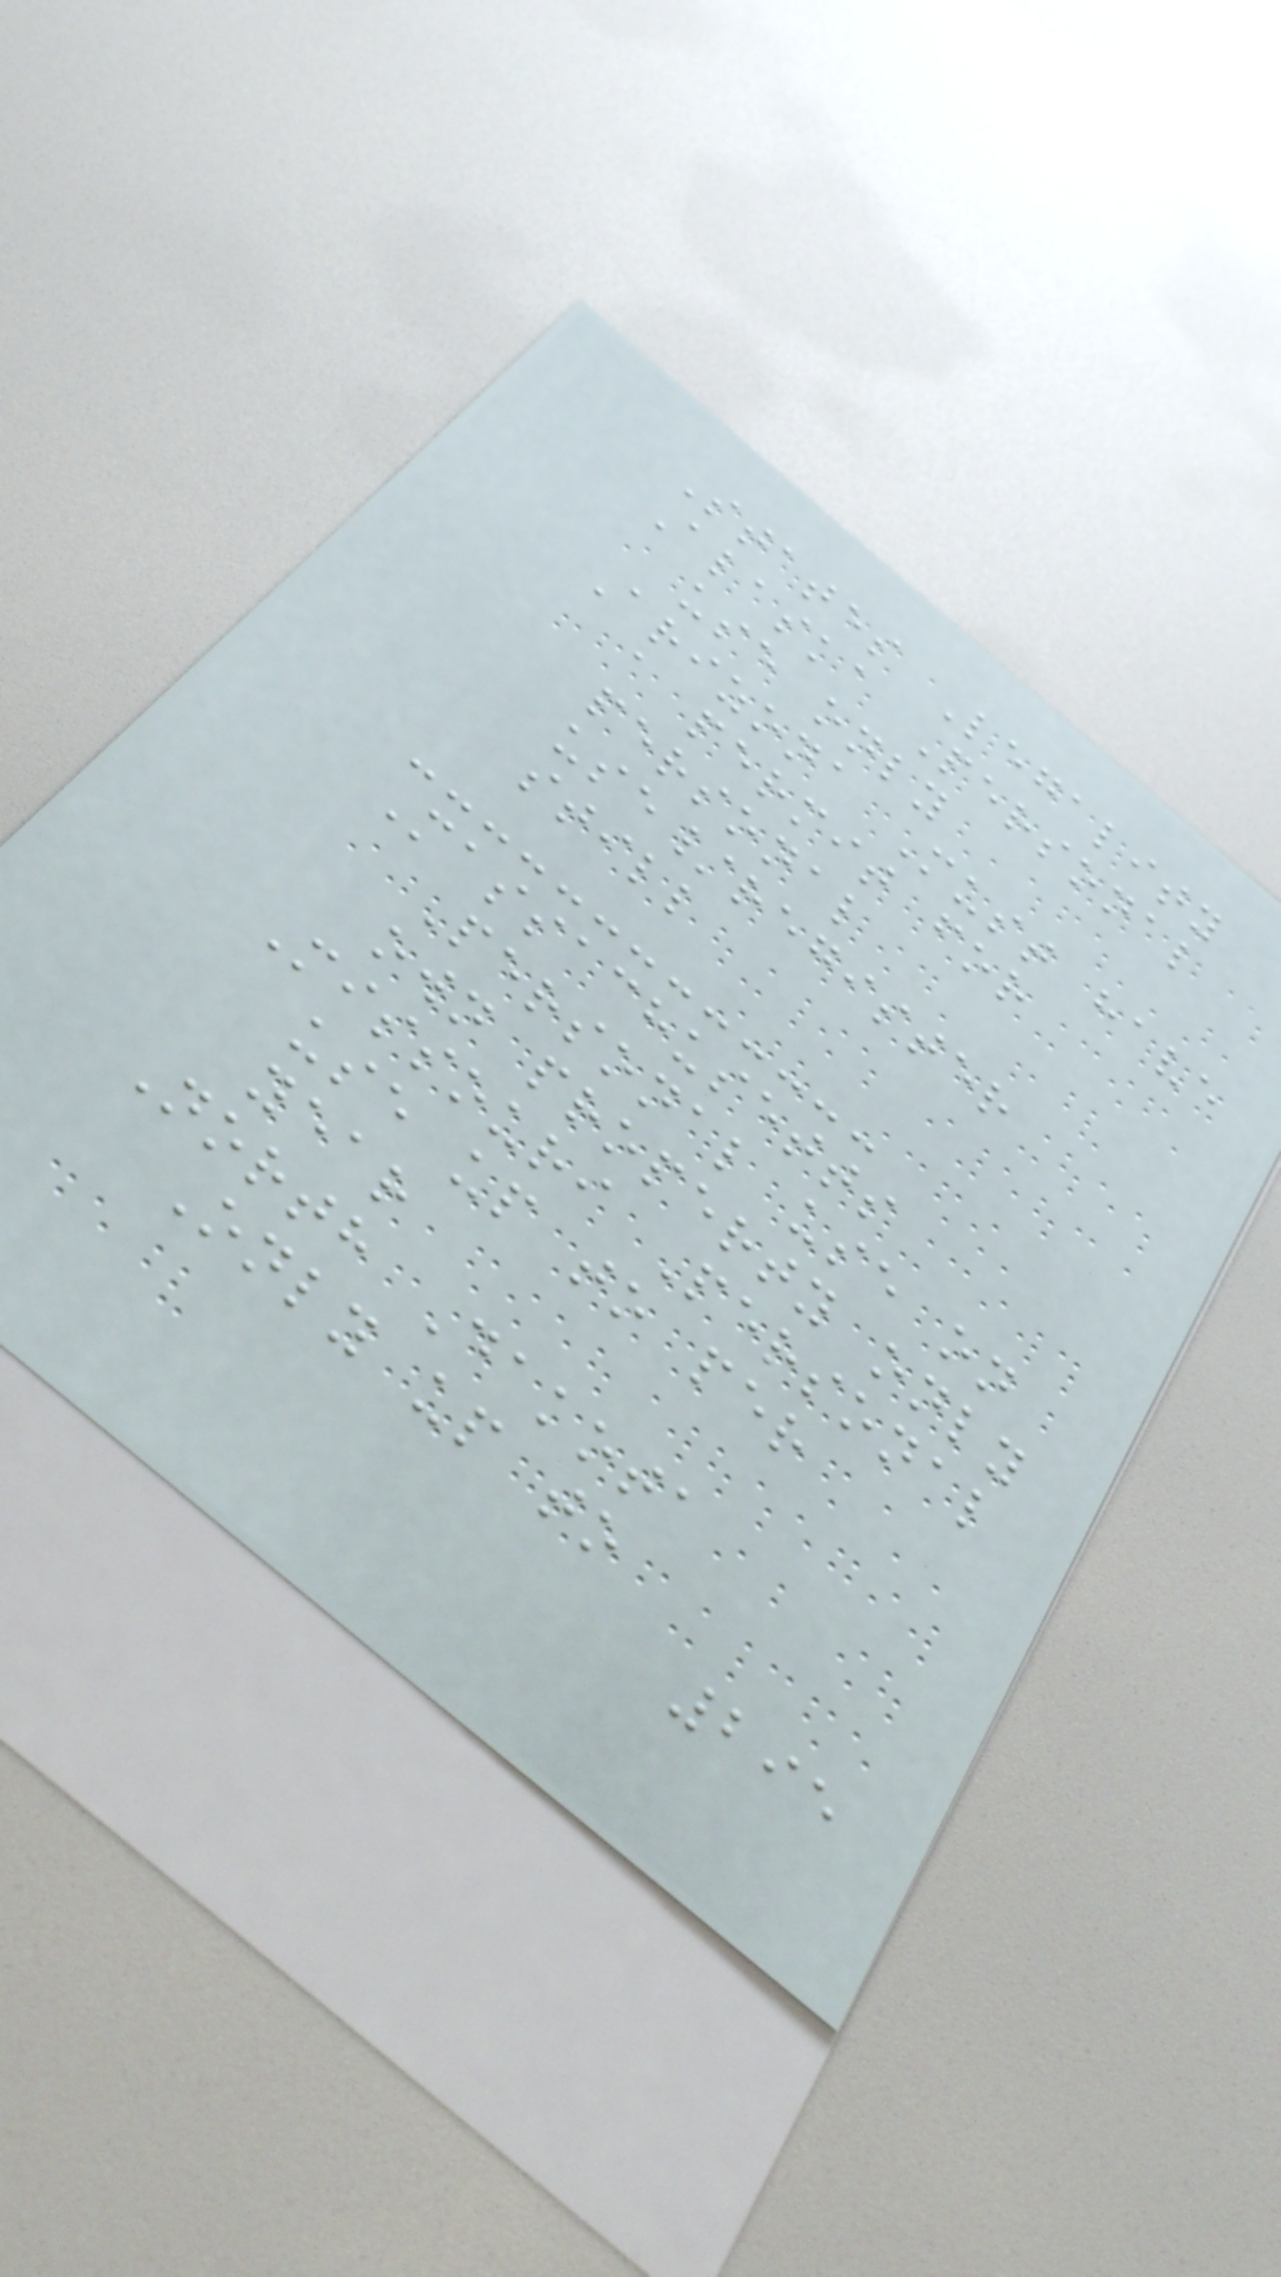States Legality
Alaska Personal
use only
Arizona Must have
a permit for
personal
use/register
still
Massachusetts
Personal use on
own property only
Missouri Personal
use up to per
year
North Dakota
Only up to
295
